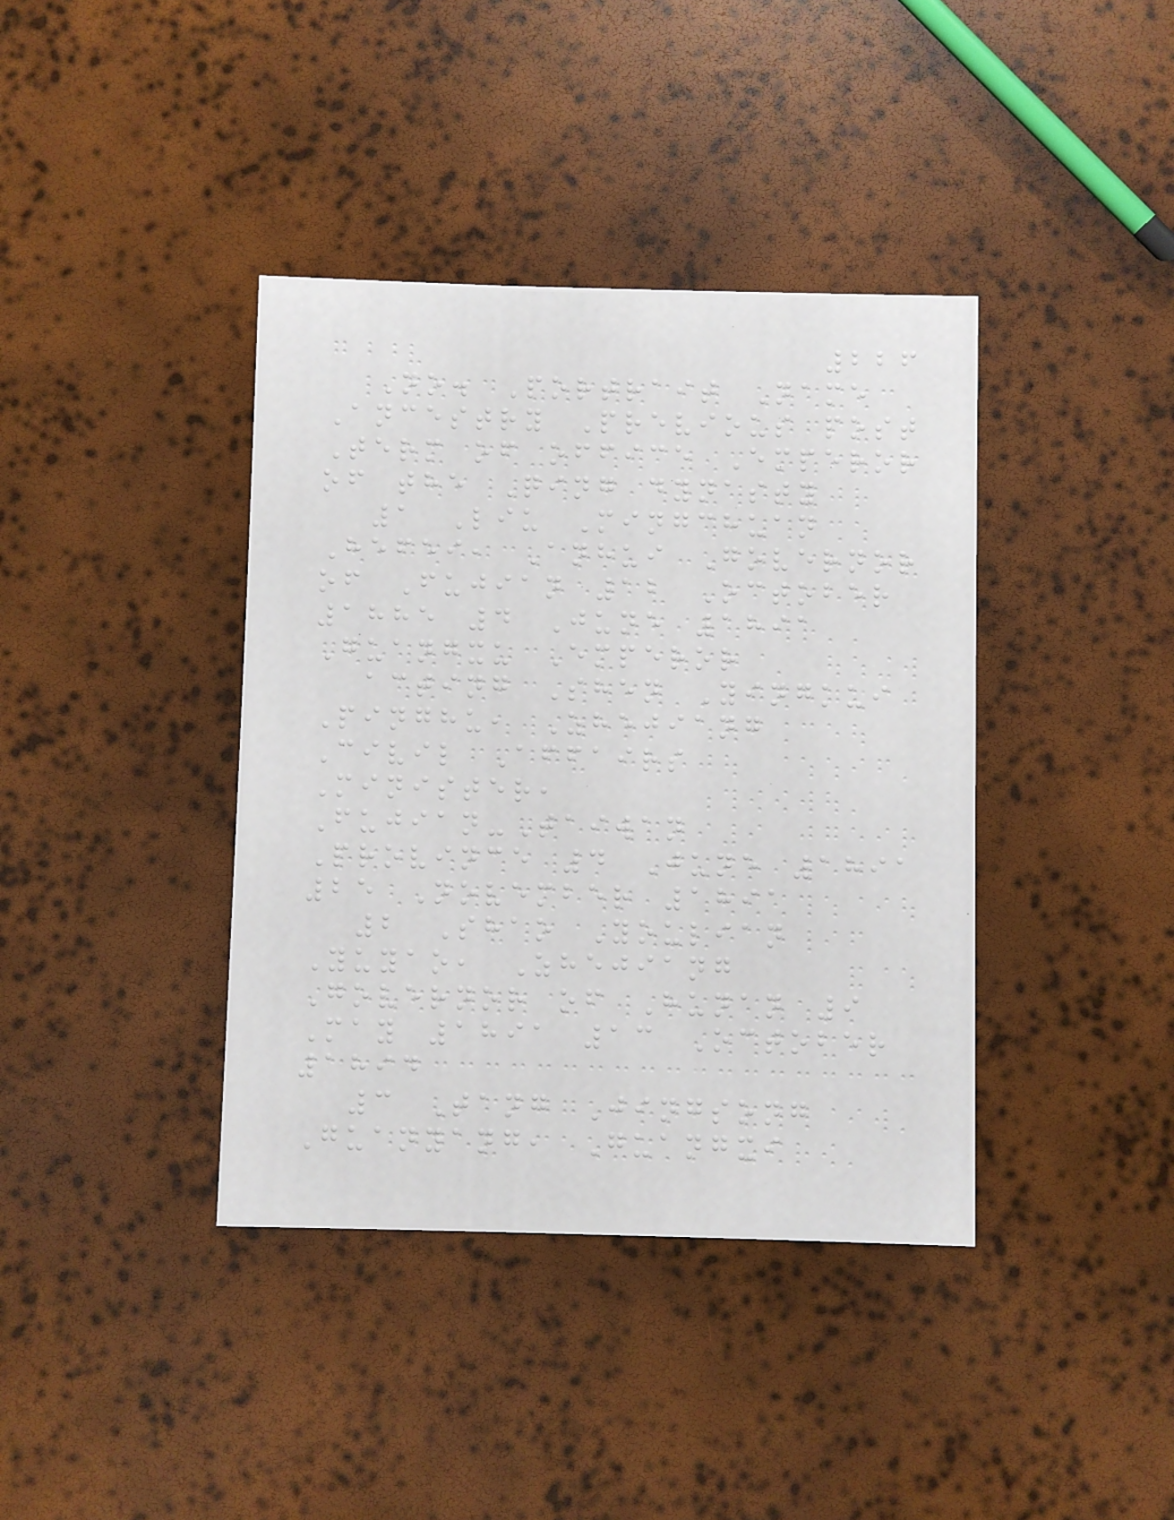226
No. Portrait Name
Ancestry Previous post
Term of office Emperor
of the Qing dynasty
1 Liu Mingchuan
Hefei, Anhui Governor
of Fujian 12 October
1885 4 June 1891
Guangxu Emperor
acting Shen Yingkui
Pinghu, Zhejiang
Civil Affairs
Minister,
Fujian-Taiwan
Province 4 June 1891
25 November 1891
2 Shao Youlian
Yuyao, Zhejiang
Governor of Hunan 9
May 1891 13 October
1894
3 Tang Jingsong
Guanyang, Guangxi
